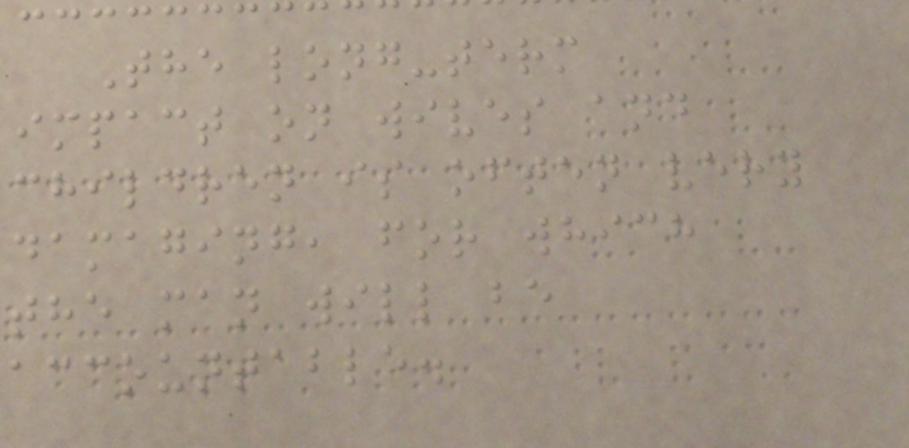The long-term
impact on wives and
children is often very
damaging, for which
the man will be
accountable.
